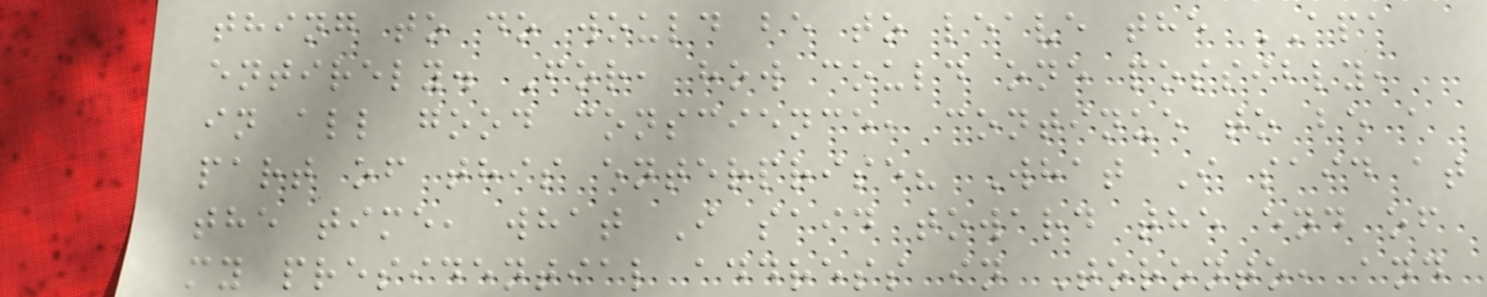thing to do would be to leave the APA
entirely. For, how could one possibly,
in all good conscience, continue to be a
part of this enterprise? What I said at
the time, what I said toward the end of
my presidential address in Toronto, and
